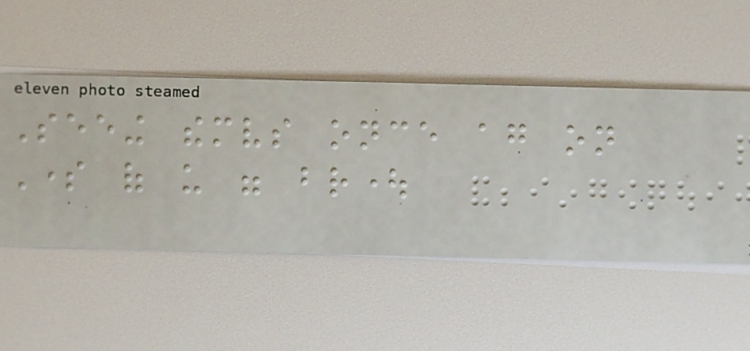Seeing themselves once again on
Some of us were brought
